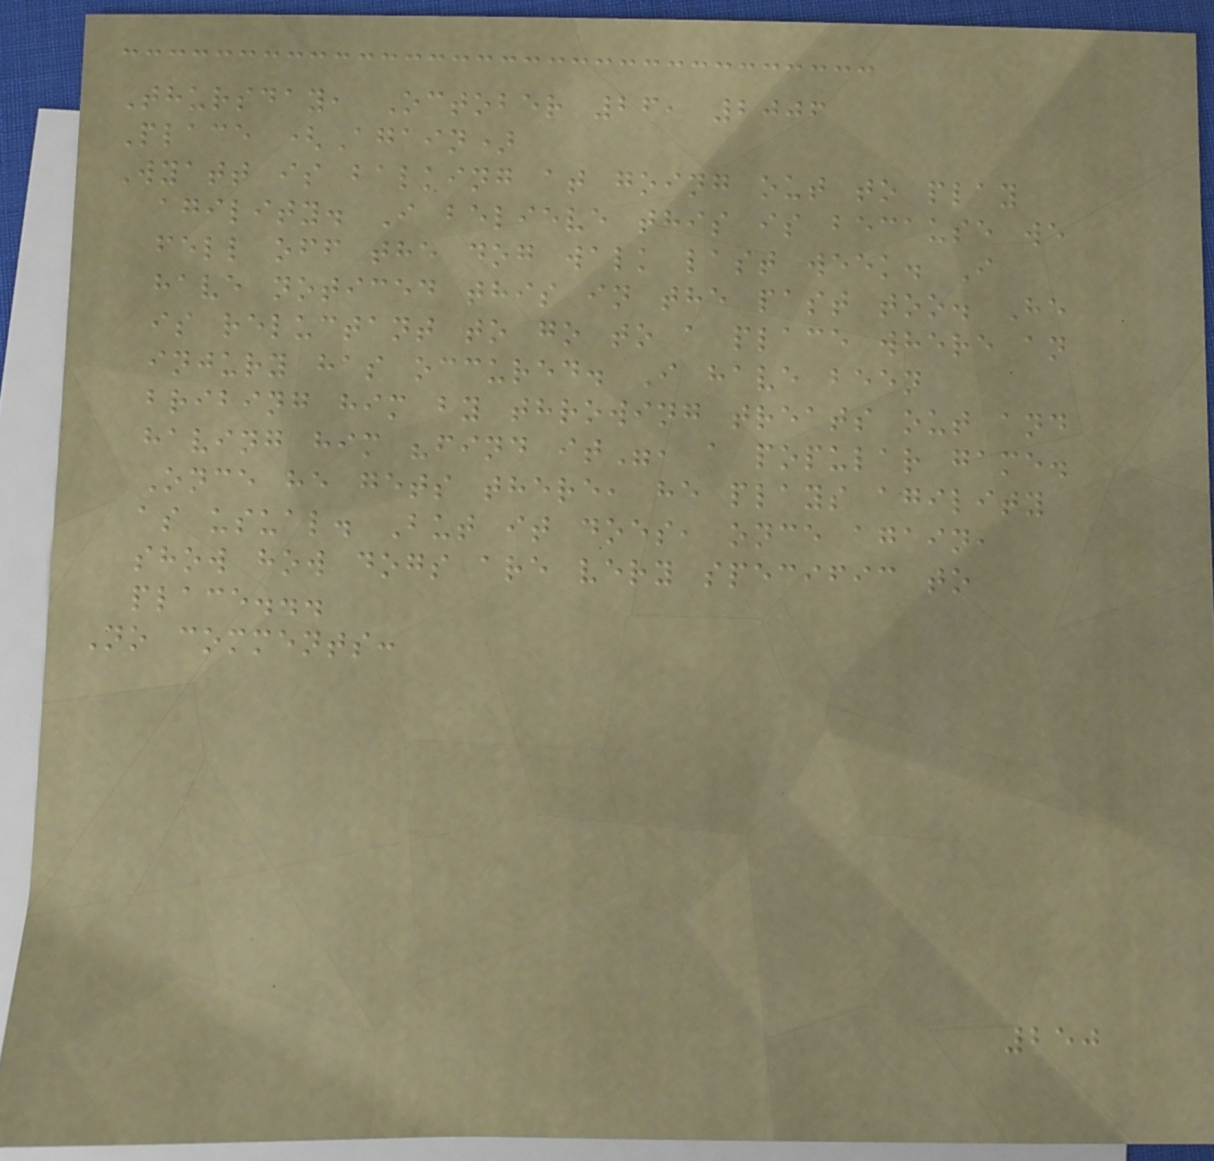Thursday, October 26, 2006
Place (Again)
Wyatt is balking at going out to play
agility. I believe this is because we
fell off the dog walk last week. I
have noticed this in the past too. He
is reluctant to go to a place where an
injury has occured. I have been
bribing him by throwing treats out and
having him "find it", a popular game.
Once he gets there, he plays agility
as usual. But it does, once again,
show how dogs are very specific to
place...
No comments:
250
